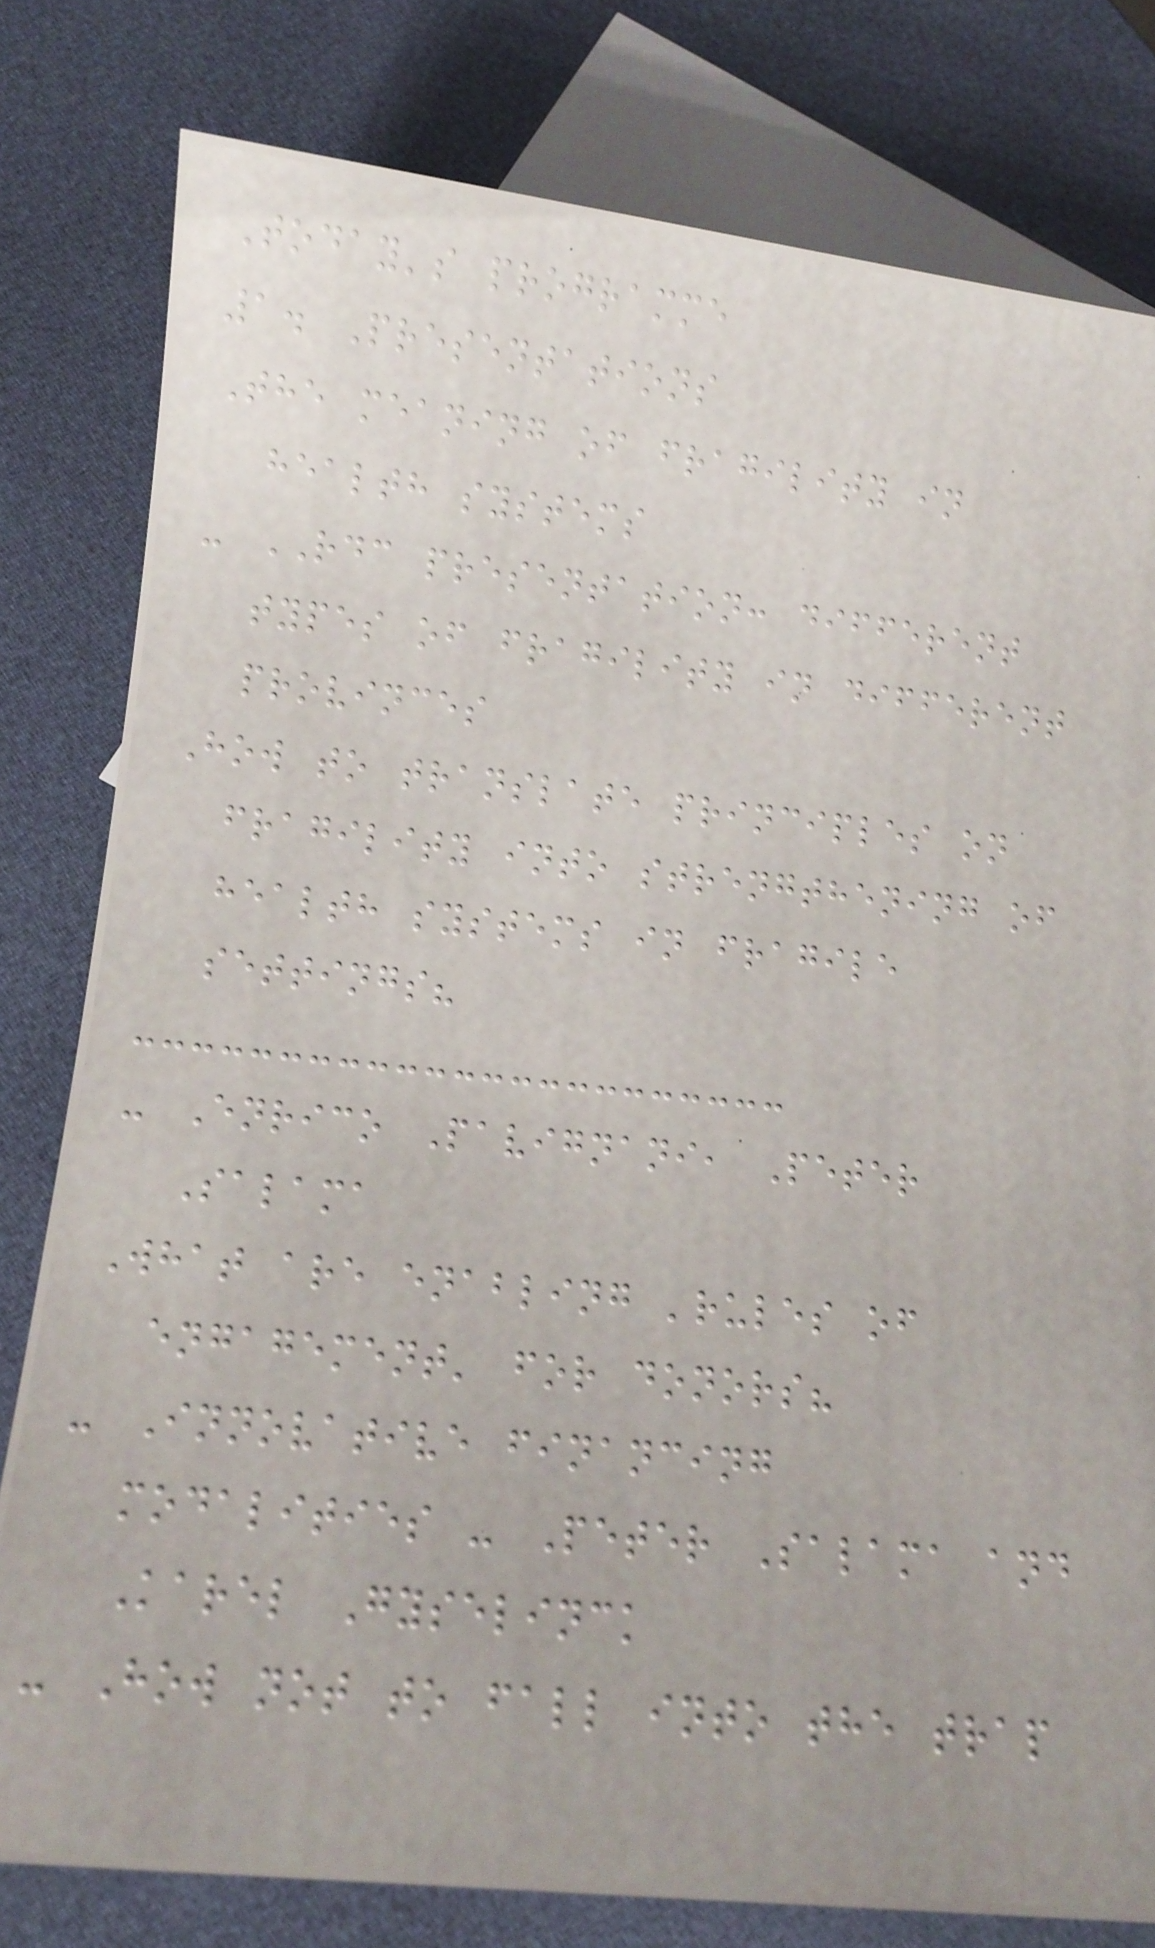Today's programme
1. Presentations
The meaning of fragility in
health systems
- RDC presentation: different
types of fragility in different
provinces
How to translate principles on
fragility into strengthening of
health systems in fragile
settings?
- Enrico Pavignani, Peter
Salama
What are enabling 'rules of
engagement' for donors?
- Innovative financing
modalities - Peter Salama and
Karel Gyselinck
- How not to fall into the trap
